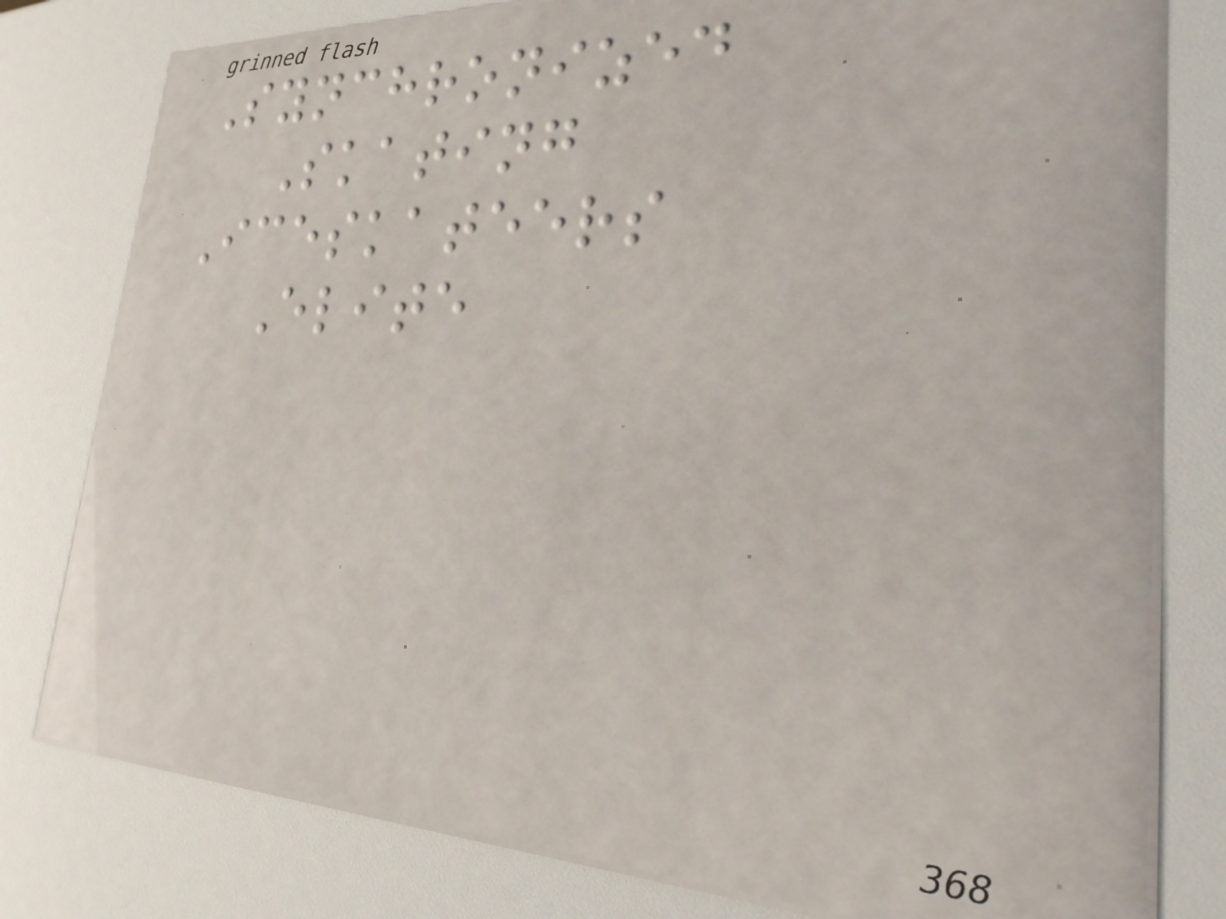Synchronized
Skating
Iceskateers
Elite
